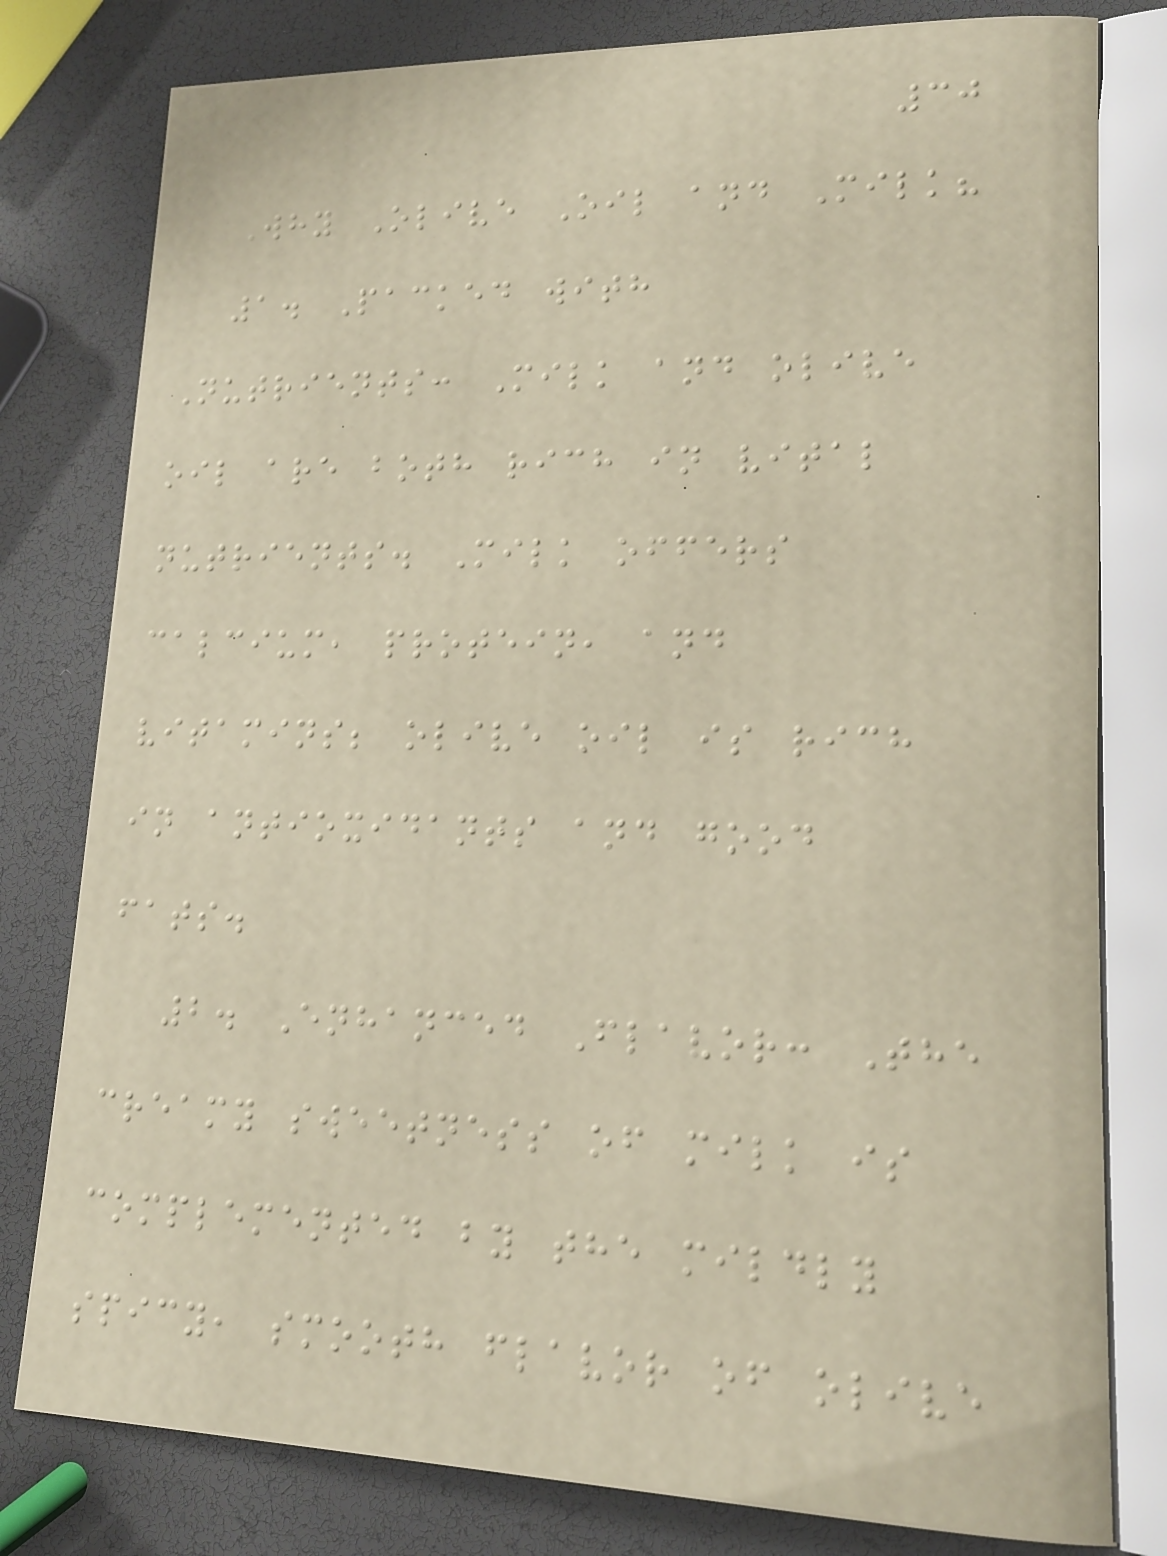30
Why Olive Oil and Milk?
1. Packed with
Nutrients: Milk and olive
oil are both rich in vital
nutrients. Milk offers
calcium, protein, and
vitamins; olive oil is rich
in antioxidants and good
fats.
2. Enhanced Flavor: The
creamy sweetness of milk is
complemented by the mildly
spicy, smooth flavor of olive
